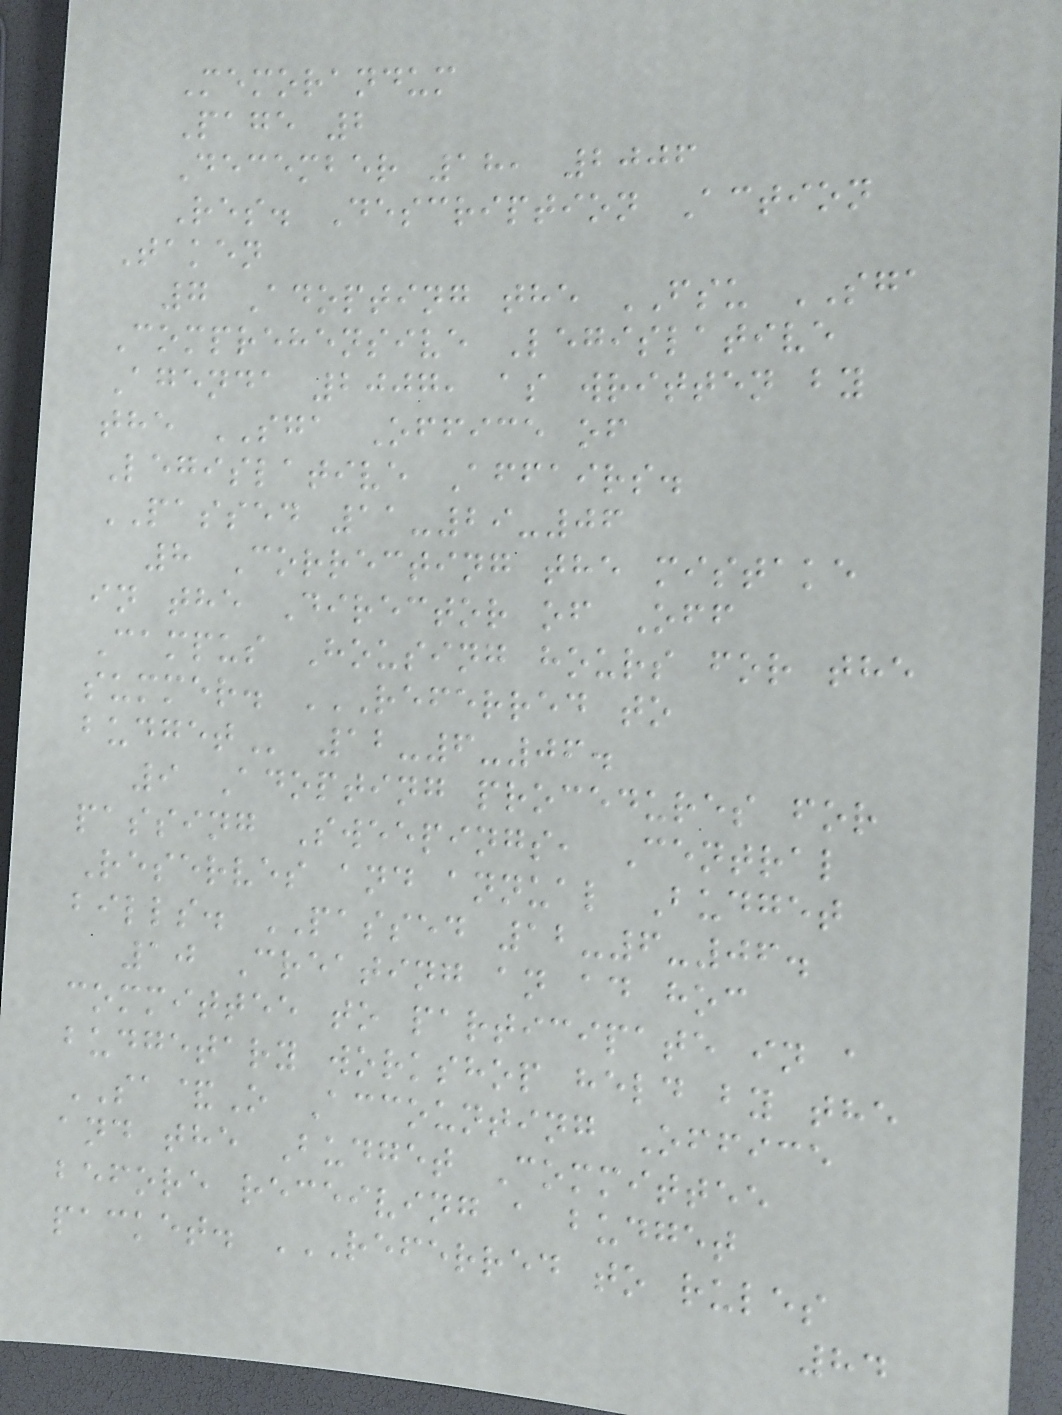Memorandum
Page 2
December 18, 2006
Res. Description Action
Taken
7 Adopting the FSU SGA
Comprehensive Legislative
Agenda 2007, as written by
the SGA Office of
Legislative Affairs.
PASSED 11-29-06
8 Correcting the mistake
in the Director of Off
Campus Housing hours for the
summer. REFERRED TO
BUDGET 12-6-06.
9 Adopting procedures for
passing Sweepings, Central
Reserves and annual Budget
bills. PASSED 12-6-06.
10 Creating an ad hoc
committee to participate in a
budgetary workshop held by the
SA&O Accounting Office
and the Budget Committee
before receiving a budget
packet. REFERRED TO RULES
84
